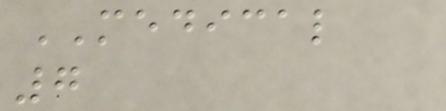MEDICAL
7
